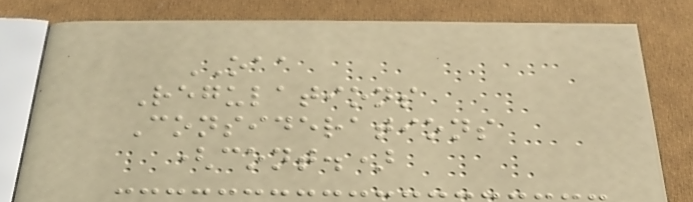OAA
Regulations
Considerations
(cont.)
